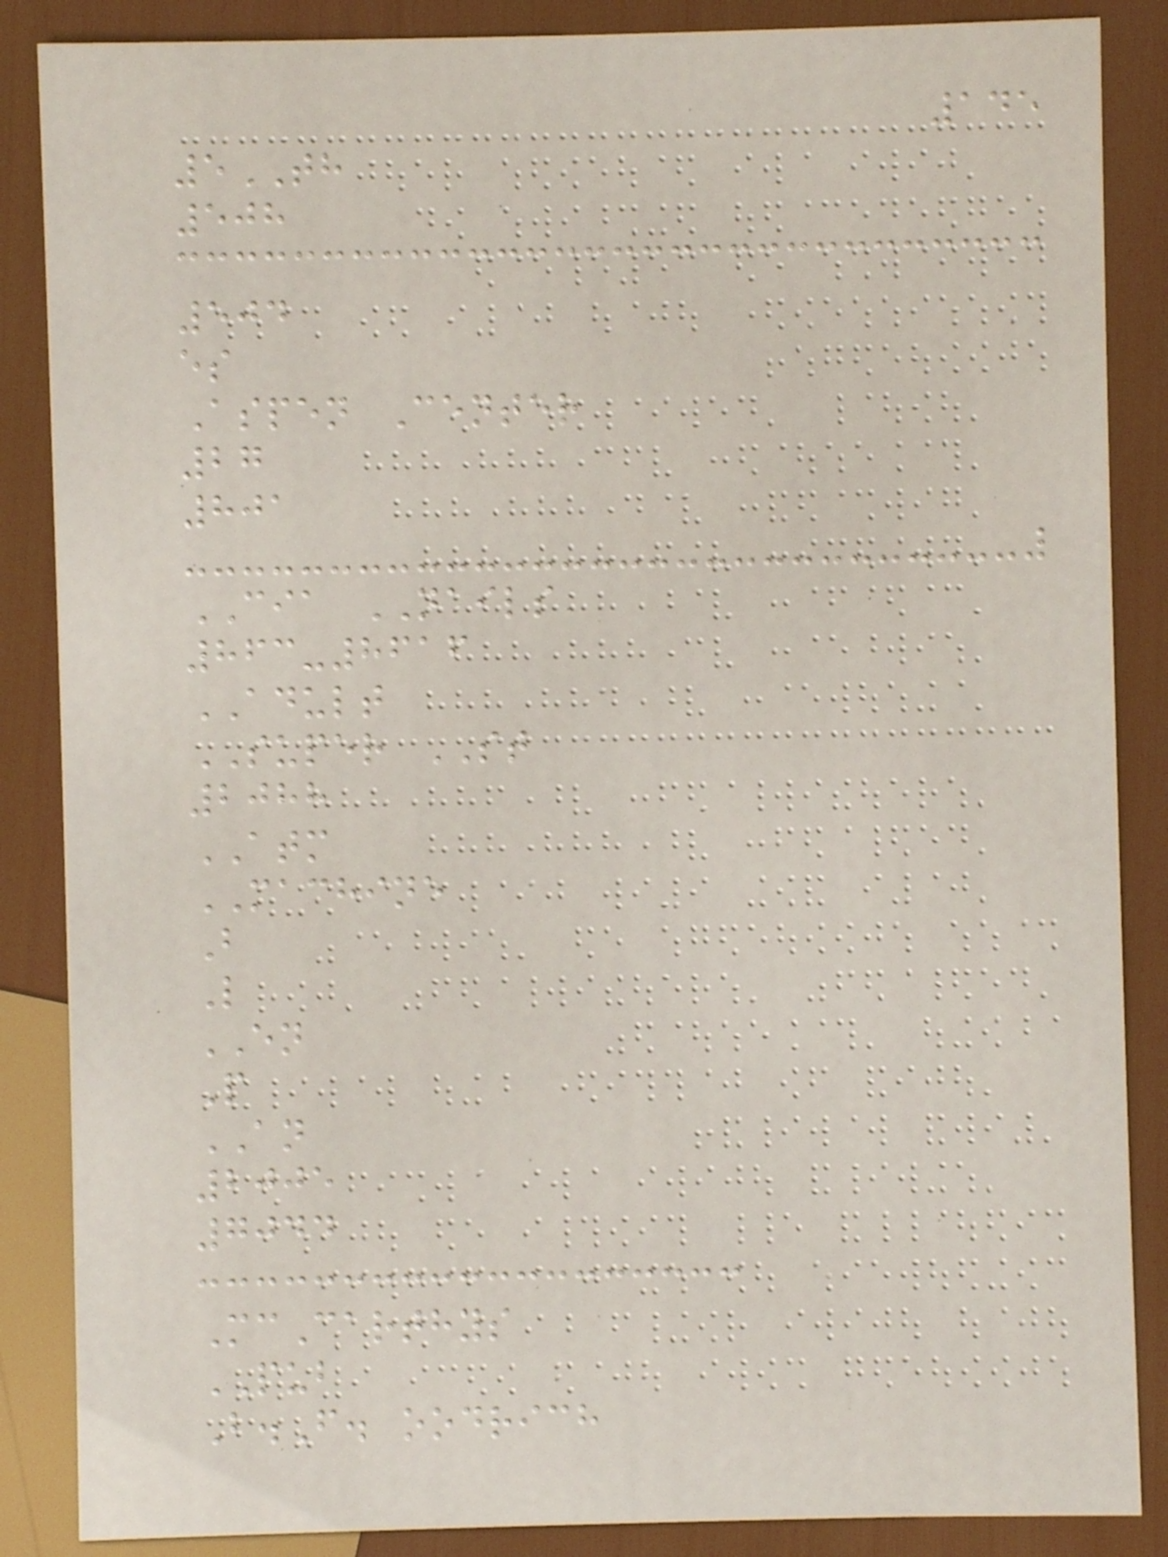145
5TH
508
504
es
Aspen Center
27
801
CIA NAILS
863-8616
ADULT
SUPER ST
2088
ATM
MACHINE
B
L
EN
P
AN
2005
7044
McCarthys
PUB
B.F. oodrich
